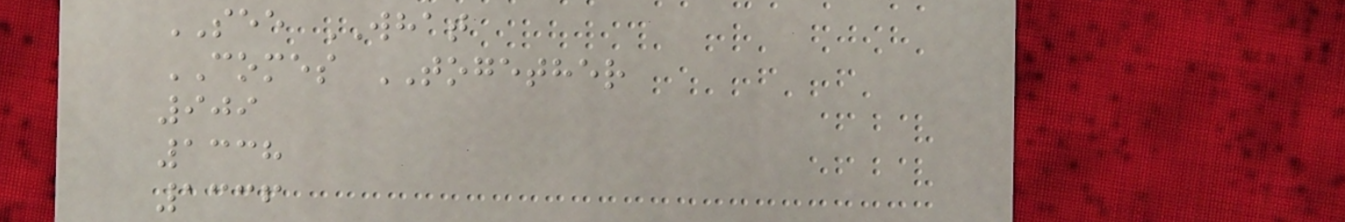SEE WHAT
COMES TOGETHER
909
1338
1336
